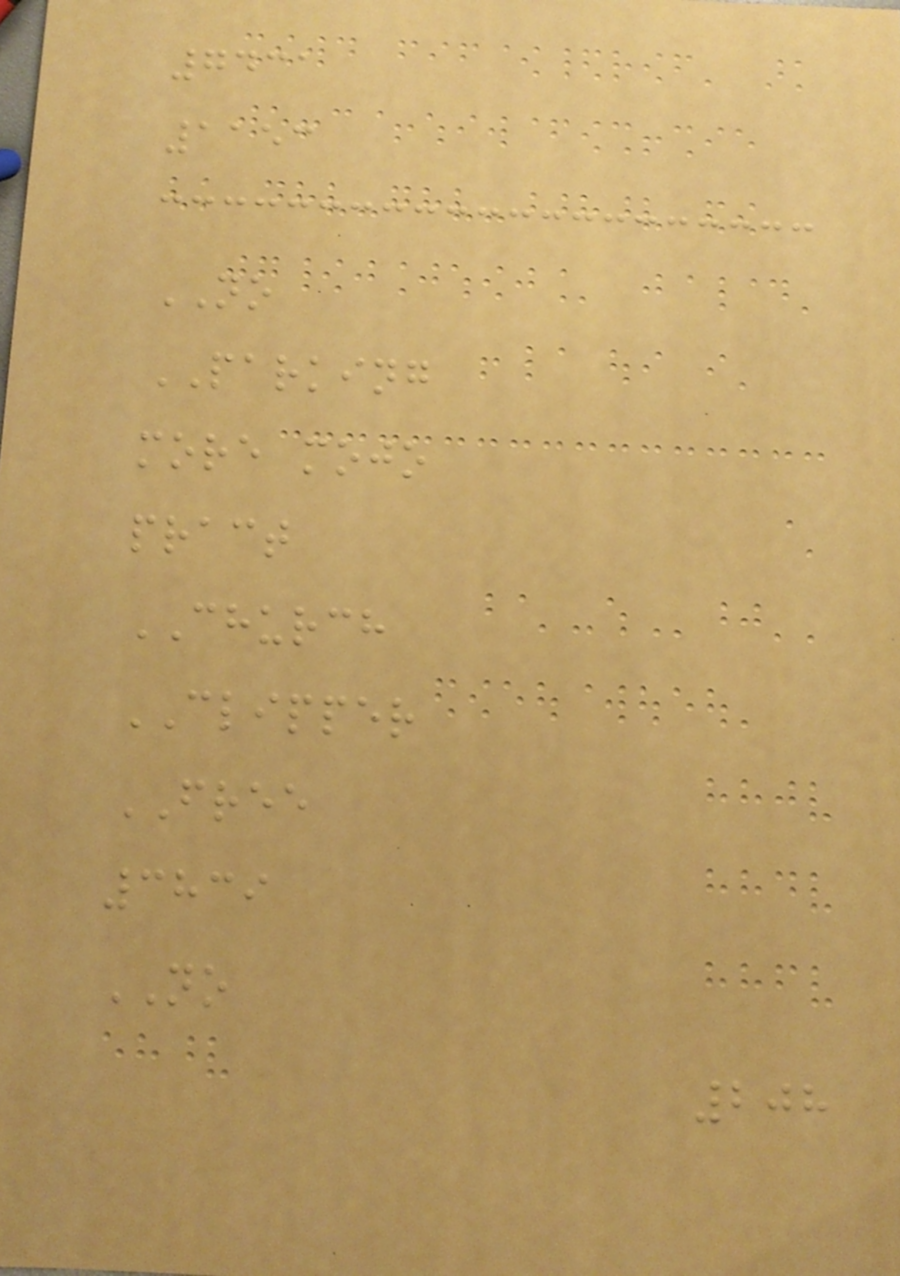7431
1153
NO
PARKING
more mojo
pract
CHURCH
CLIPPER
FREE
3839
NO
208
